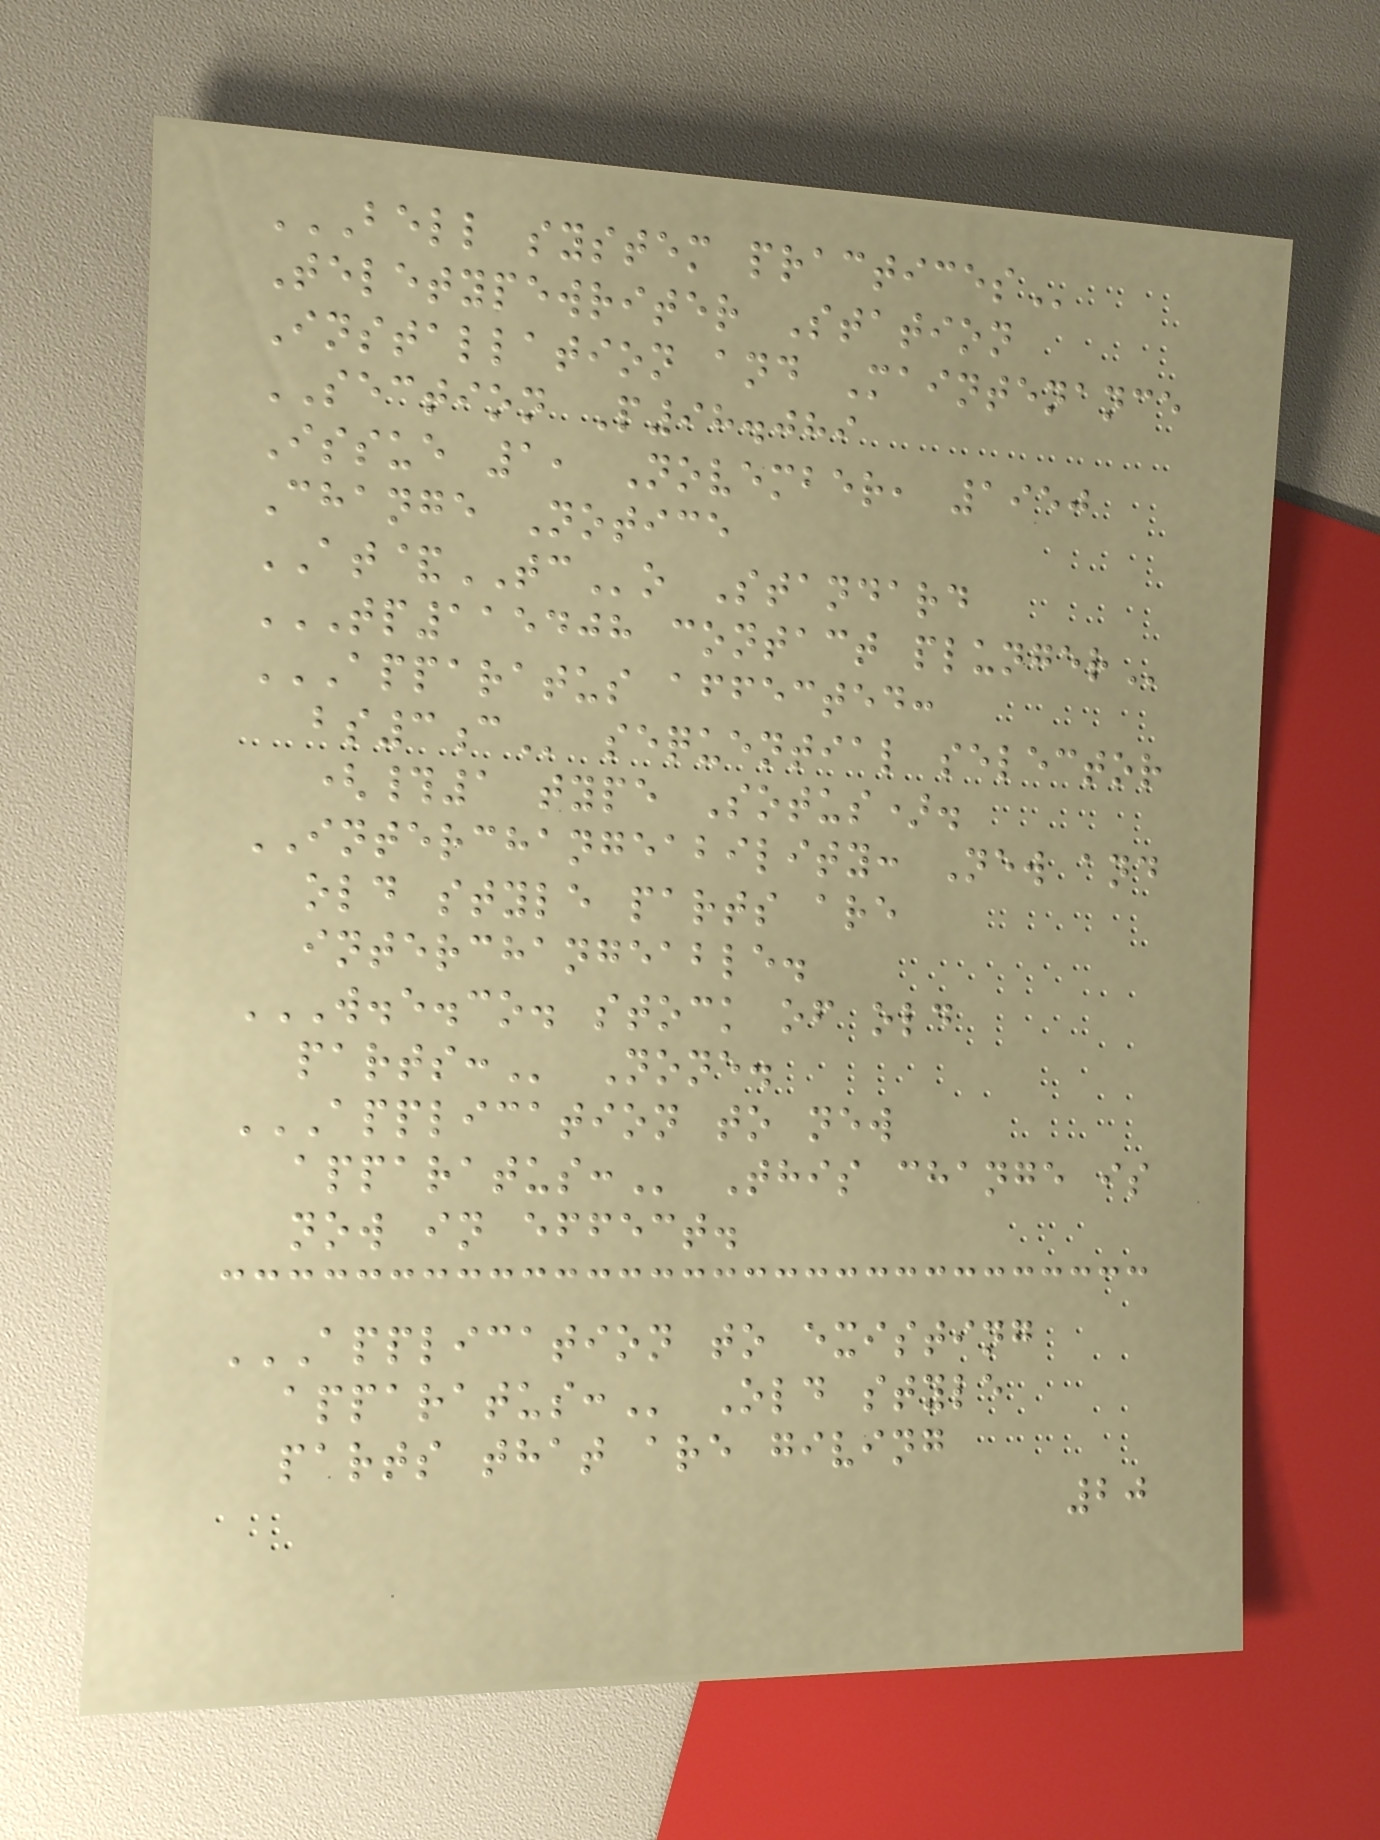BELL SYSTEM PRACTICES
Teletypewriter Station
Installation and Maintenance
SECTION P98.089
Issue 1, November, 1950
Change Notice
AT&TCo Standard
TP115408 CONTACT PLUNGER
APPARATUS AFFECTED:
BS3C sequential selector
(#1 type Sotus).
INTERCHANGEABILITY: New and
old style parts are
interchangeable.
W.E.CO. STOCK OF OLD
PARTS: None.
APPLICATION TO NEW
APPARATUS: This change is
now in effect.
APPLICATION TO EXISTING
APPARATUS: Old style
parts that are giving
20
